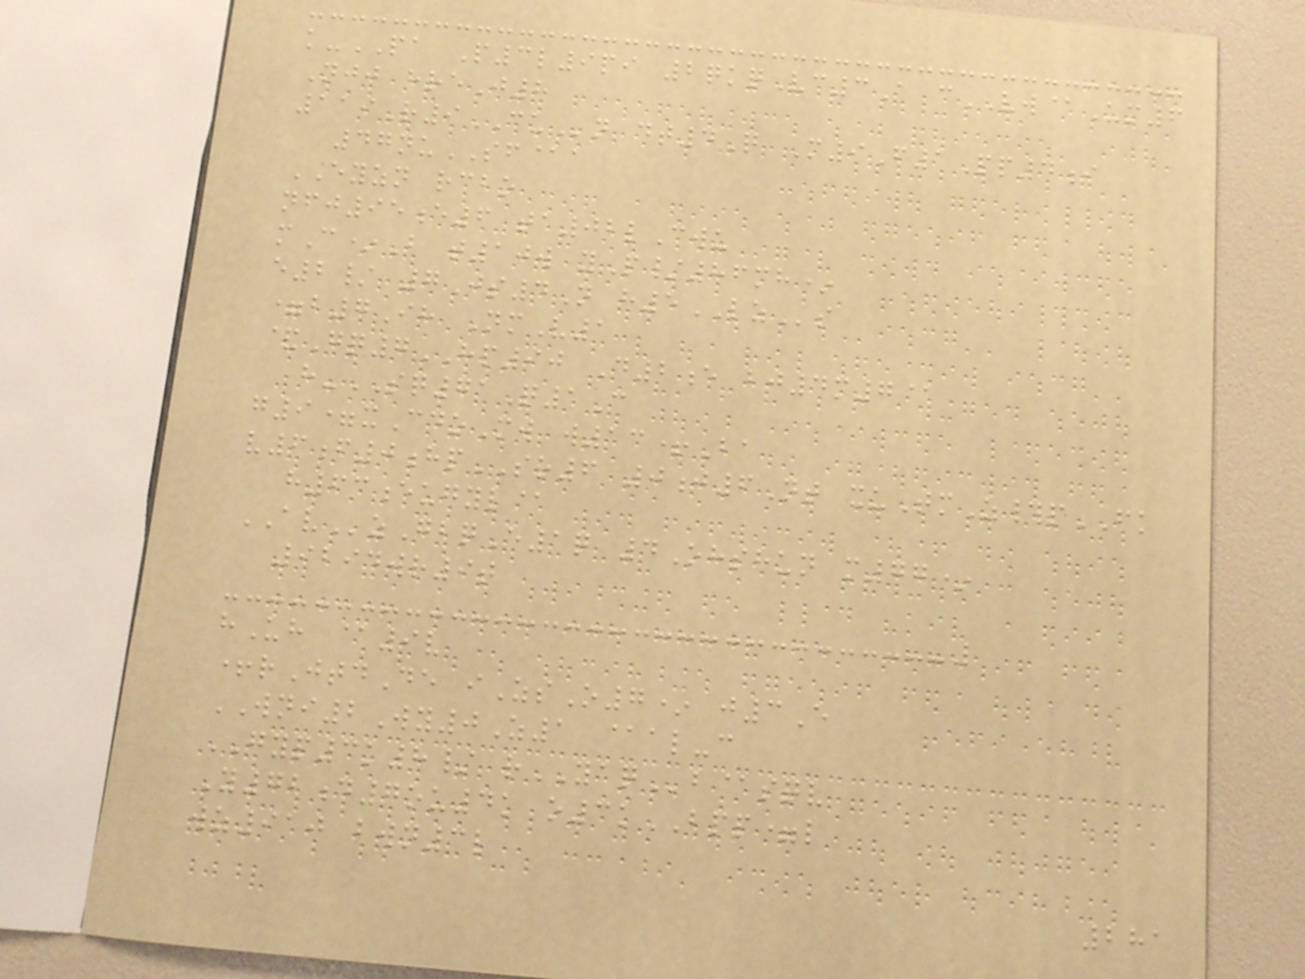k-PA P3l9pi 2qkqVc3A cVW@Um6
Njj hreJ8
119R9CUn dt4Q M9F1Pp4i
47nuSF@a
EYZN rcbo
nfj95e6 ta02lCwu
mC*B t10w yP/86mh*
e2/ 7Js4N h5LZs
=b7Ih NmV1
&Gq7HP90 D2e bj4m7@
h-SQ71Q1C
g9=xCdoMw w13+Ba
v6f0hpSR6 0j6Nt xuTmZ#pFK
h63eugyl@
AVzGbqE1q 4Ohshun m77*
9294wr9t
hUh @9v
+rJtdDe iZsO7* j3E
WNI2Wy0Z1 @al-c
GYP3k8/ rYAQb@sqv
Y72d7ou4k o3kBPP=l
wz910 bwn3l
281
